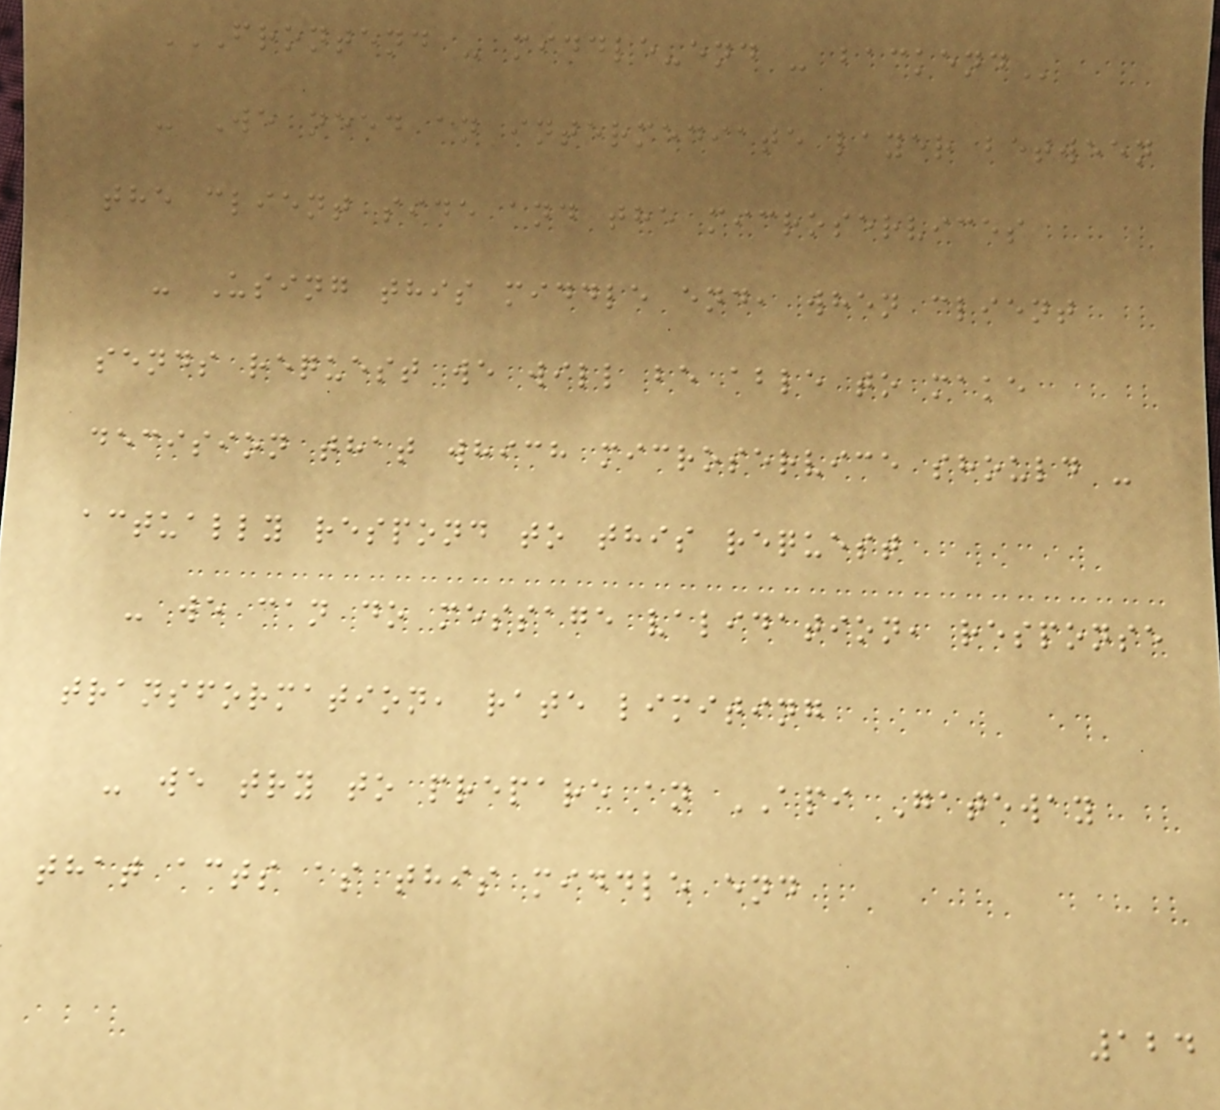FRONTEND - MIDDLE-END - BACKEND
- We need an intermediate layer between
the client side and the microservices
- Using this middle end, when client
sends request we will be able to make
decision that which microservice should -
actually respond to this request
- we can do message validation, response
transformation, rate limiting
- we try to prepare an API Gateway
that acts as this middle end
124
